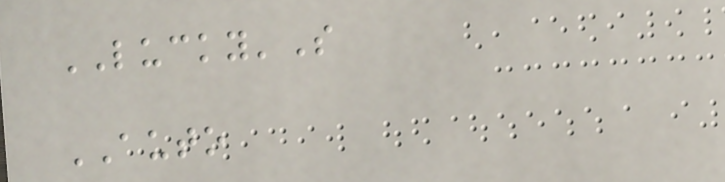LUCKY'S
AUTO
